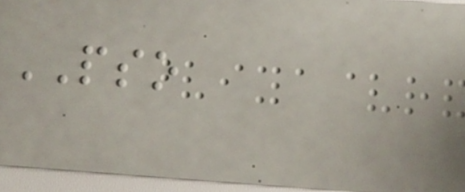PSO
